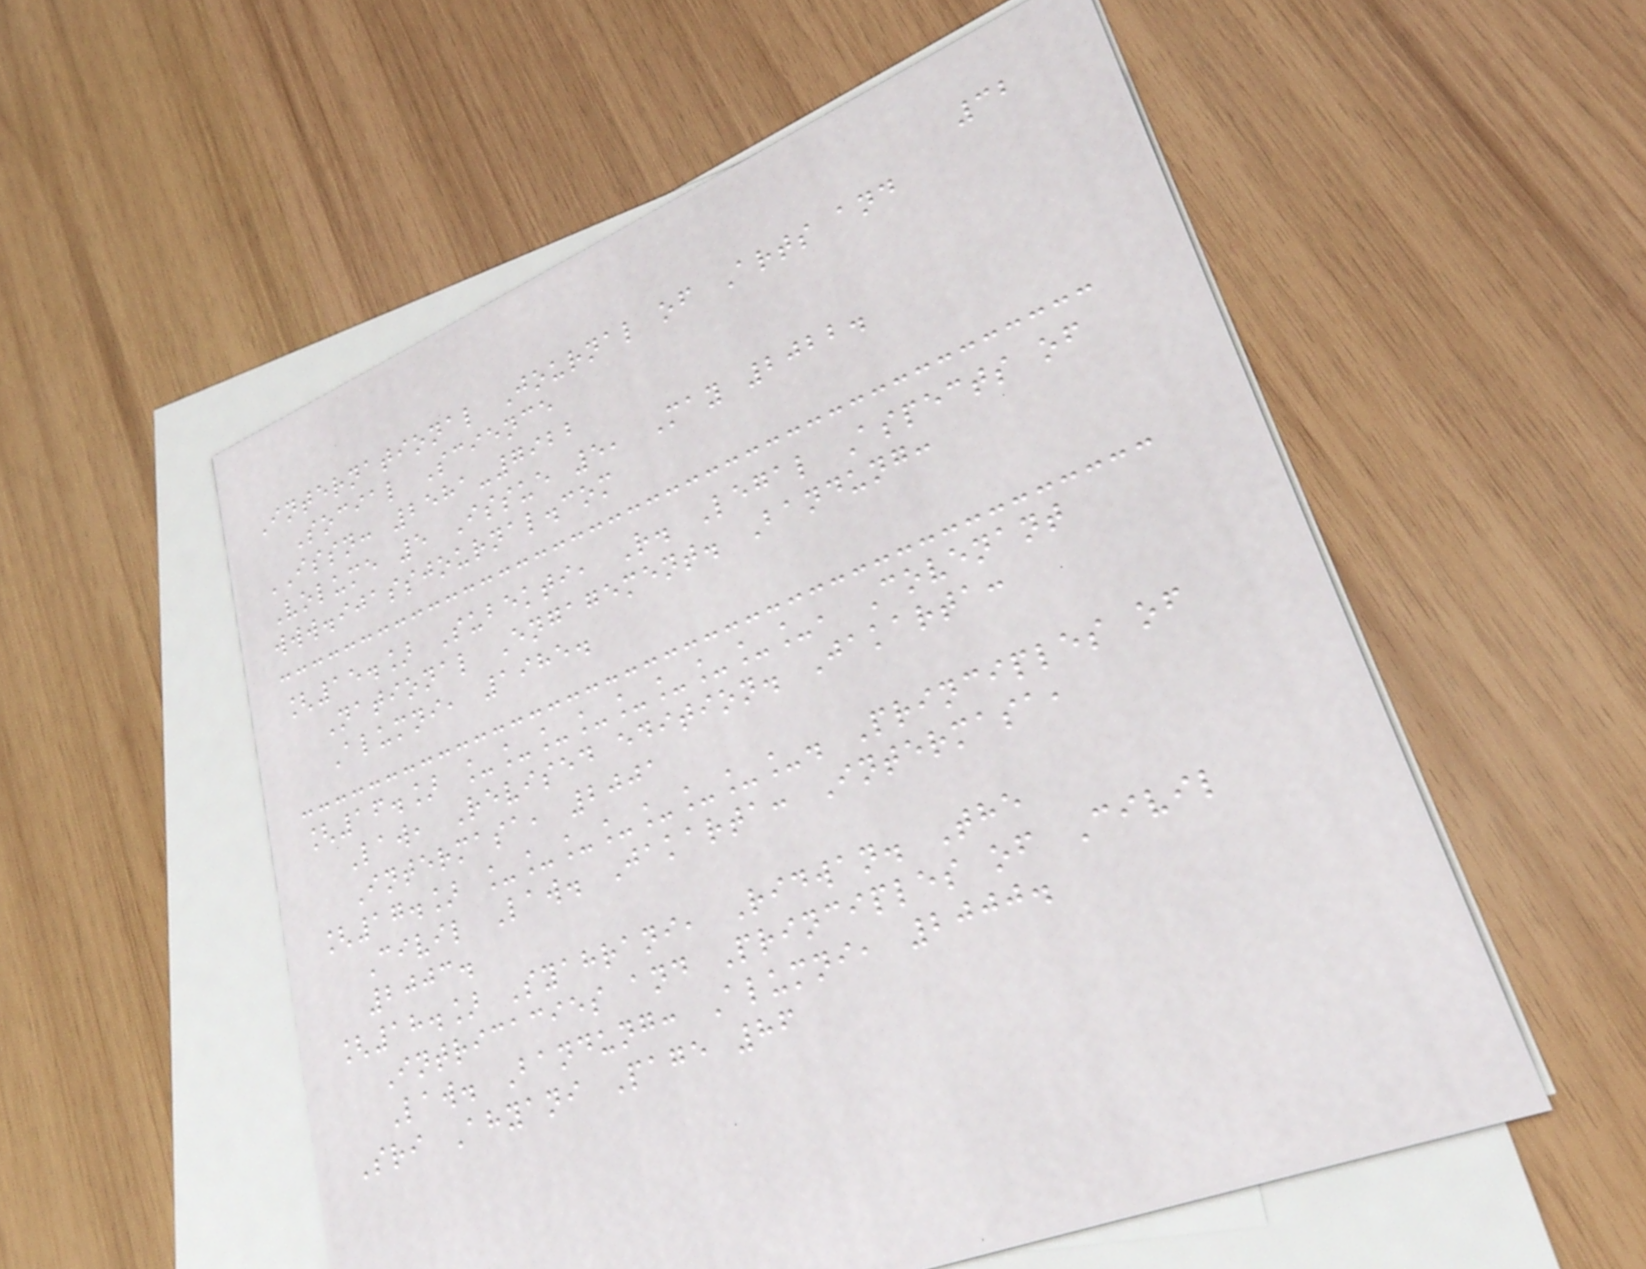32
International Journal of Arts and
Social Science
ISSN: 2581-7922
Volume 5 Issue 5, May 2022.
www.ijassjournal.com
[15.] Subekti, R. Legal Aspects of
National Engagement. Bandung:
Alumni, 1985.
[16.] _________, Covenant
Law, Revised edition. Jakarta:
Intermasa, 2001
[17.] ________. Principles of
Civil Law. Jakarta: Intermasa,
2003.
[18.] Syahrani, Ridwan. The
Intricacies and Principles of Civil
Law. Bandung: Alumni, 2000.
Sri Ahyani Page 86
